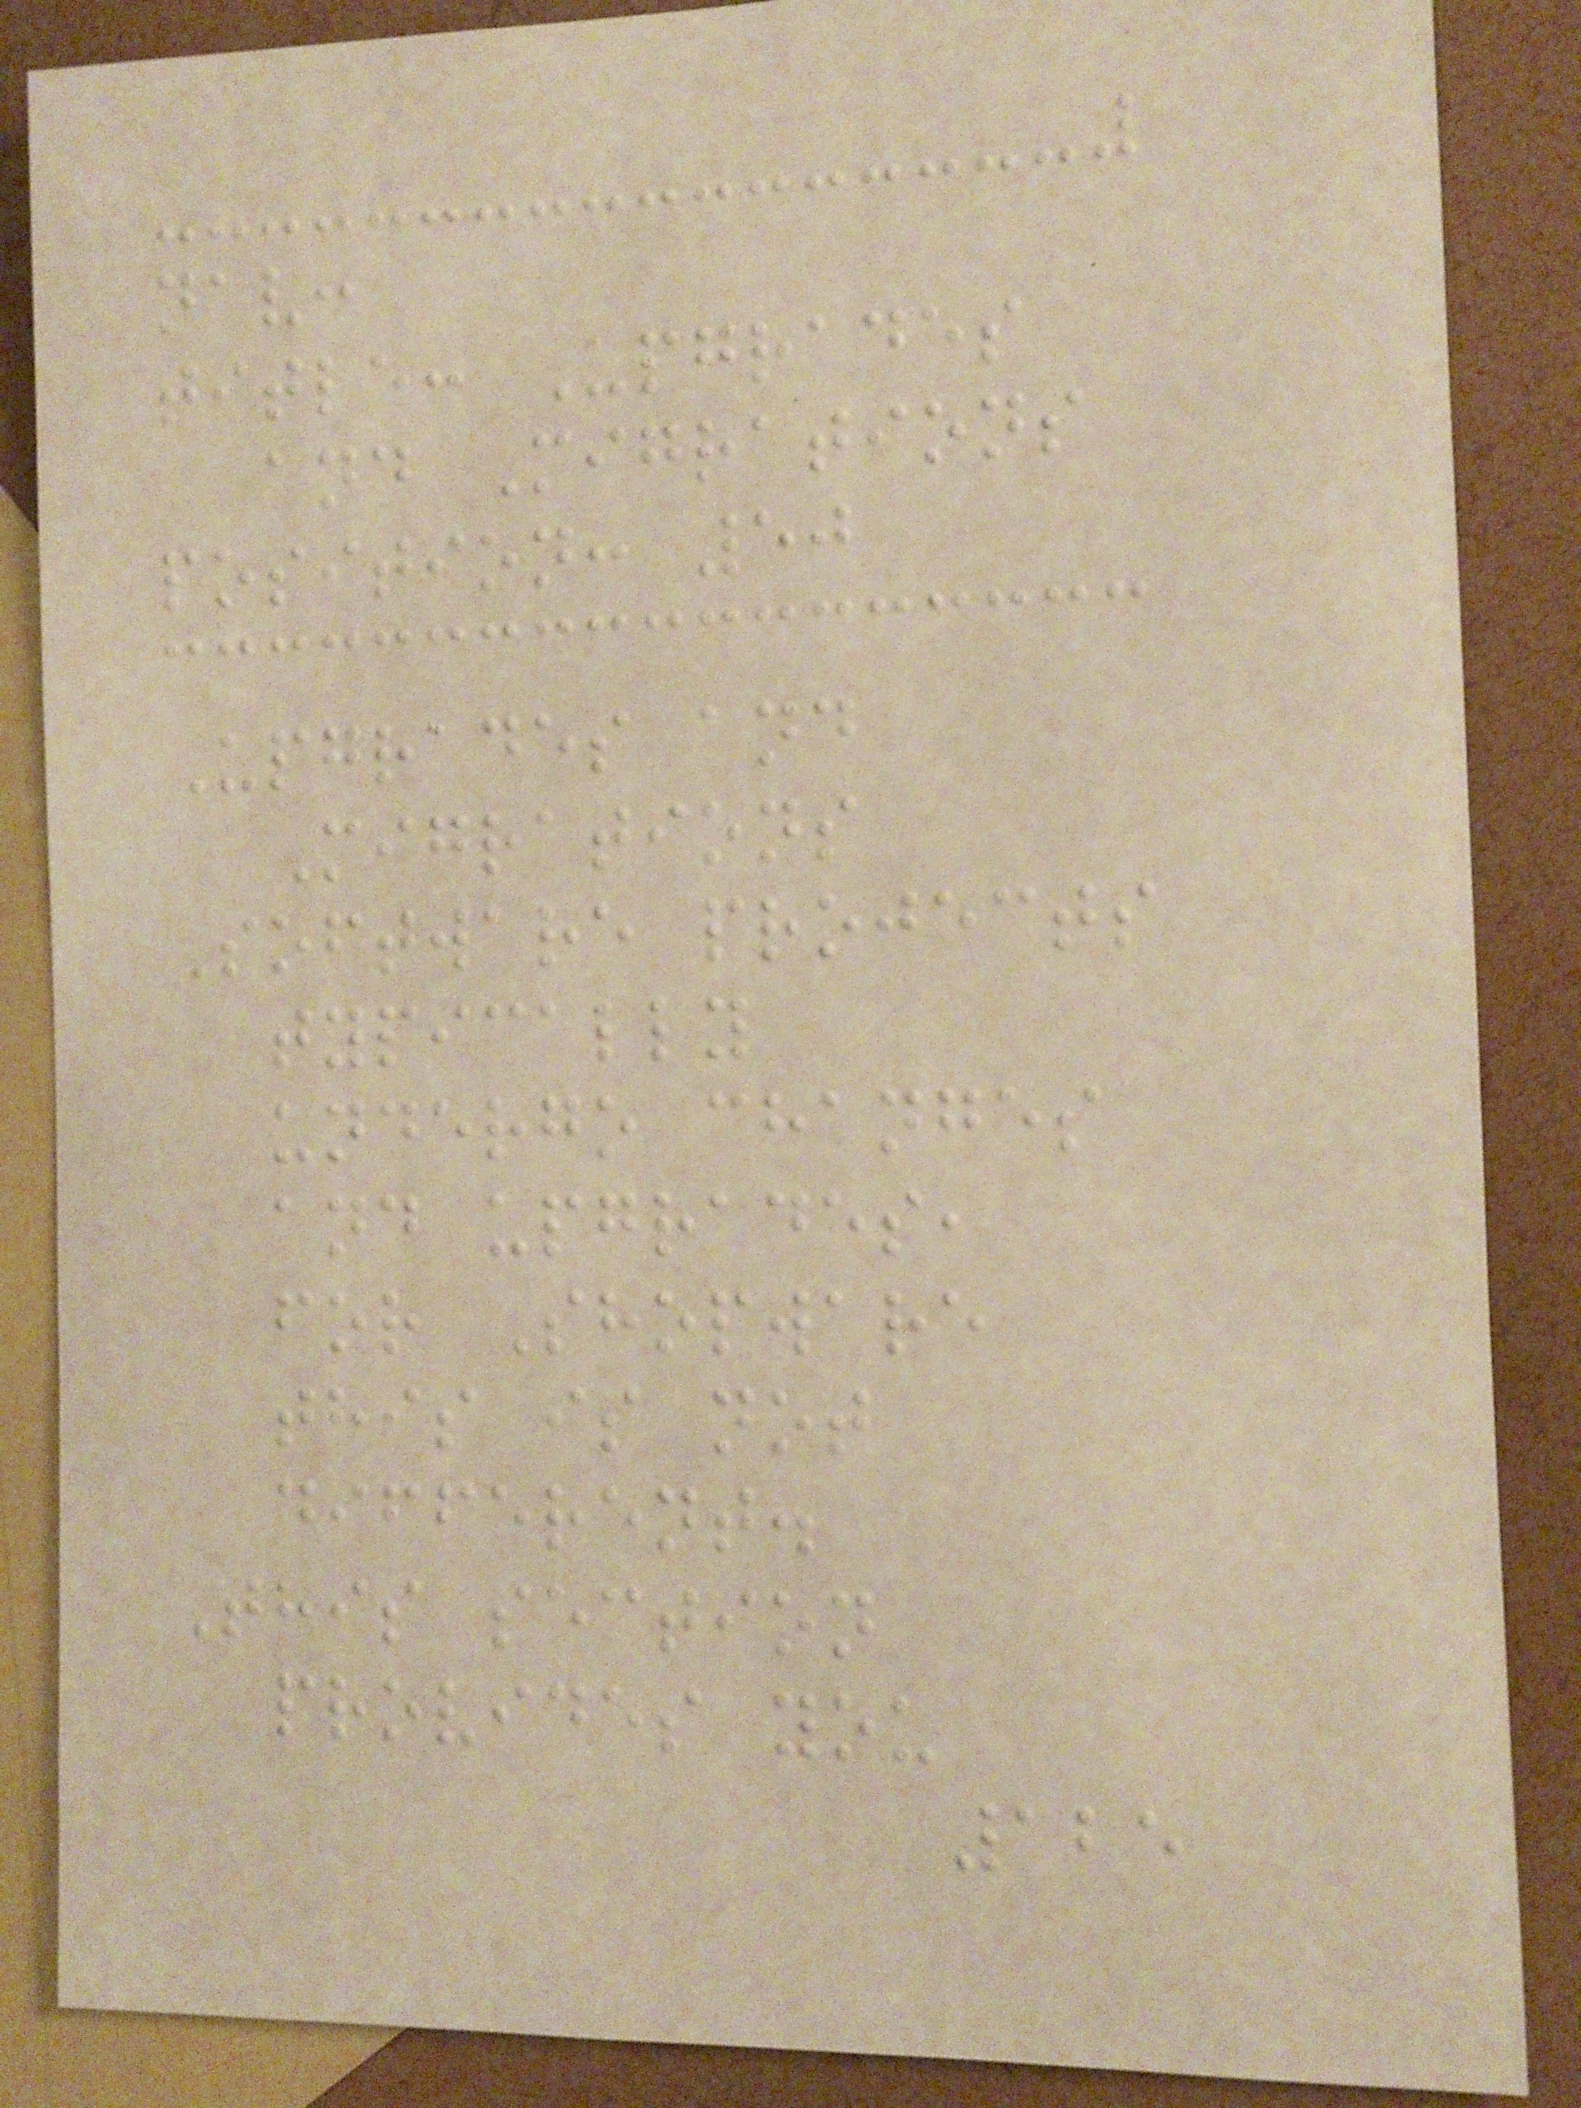nav:
title: Upgrades
and Migrations
position: 50
Upgrades and
Migrations
Software projects
typically
undergo changes
and upgrades,
for Shopware
this is not
different.
This section
provides you
125
